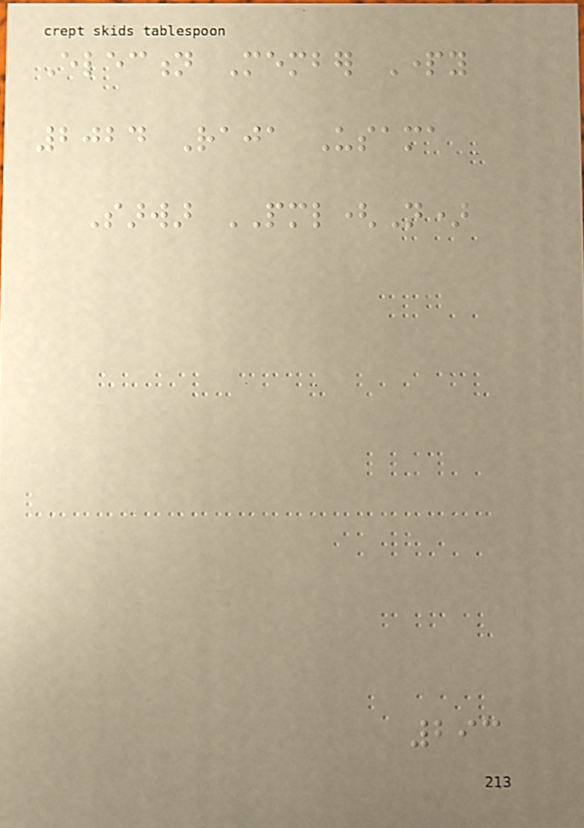Election Member Party
2024 Raja Usama
Sarwar PML(N)
293
